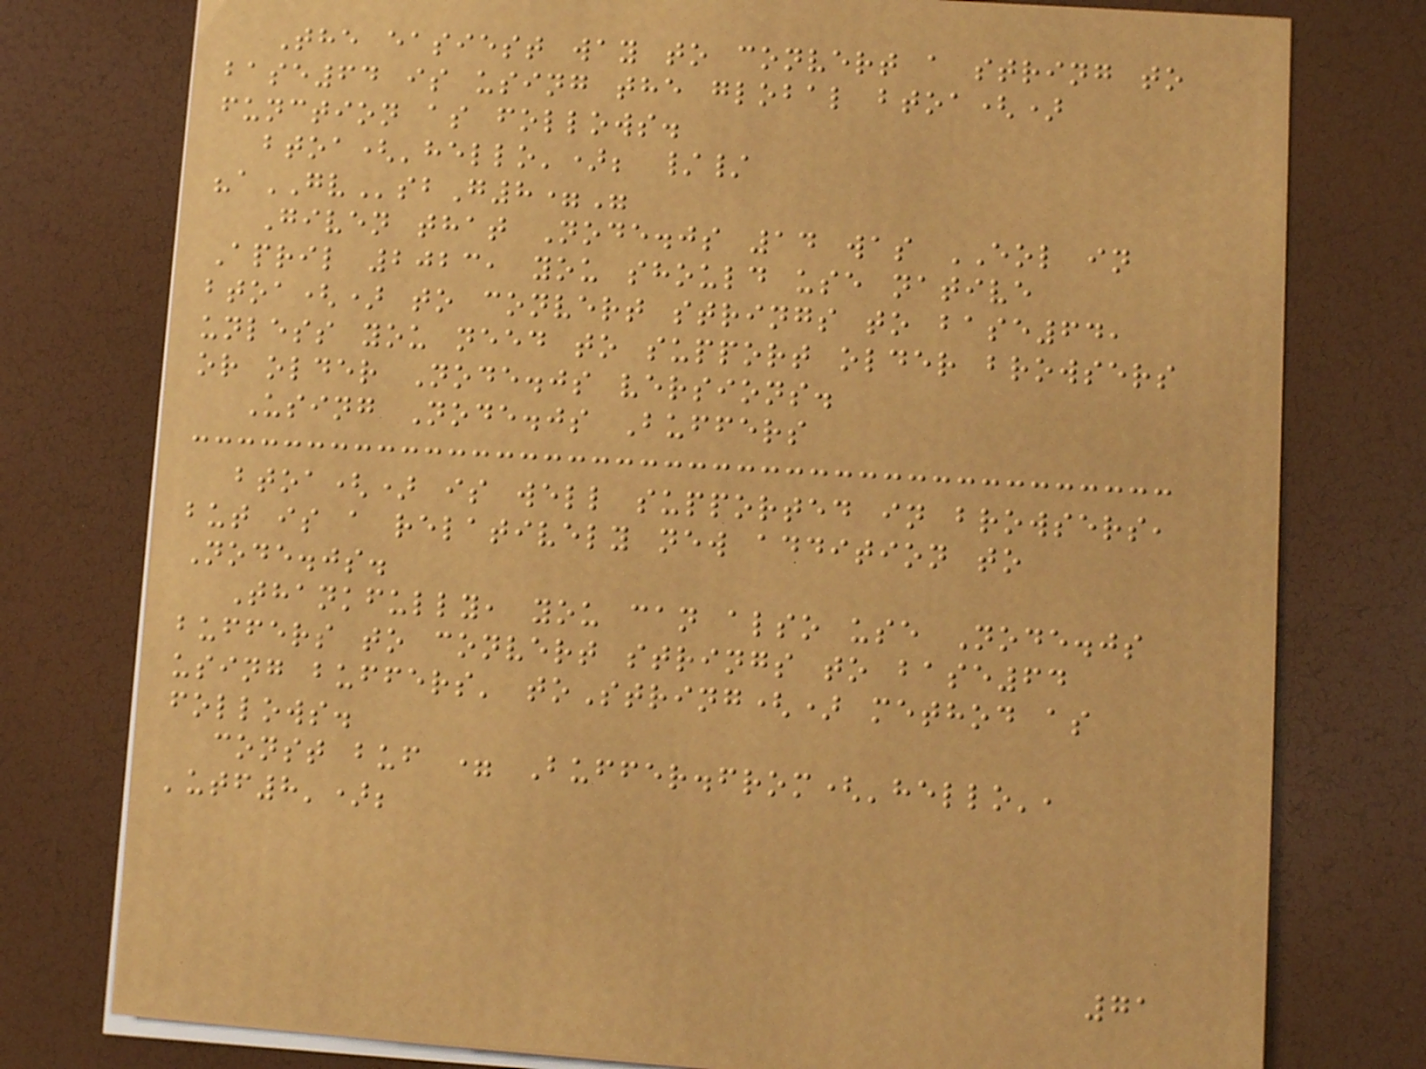The easiest way to convert a string to
base64 is using the global btoa()
function as follows.
btoa('hello'); //
"aGVsbG8="
Given that Node.js 14 was EOL in
April 2023, you should use native
btoa() to convert strings to base64,
unless you need to support older browsers
or older Node.js versions.
Using Node.js Buffers
btoa() is well supported in browsers,
but is a relatively new addition to
Node.js.
Thankfully, you can also use Node.js
buffers to convert strings to base64
using buffers' toString() method as
follows.
const buf = Buffer.from('hello',
'utf8');
71
